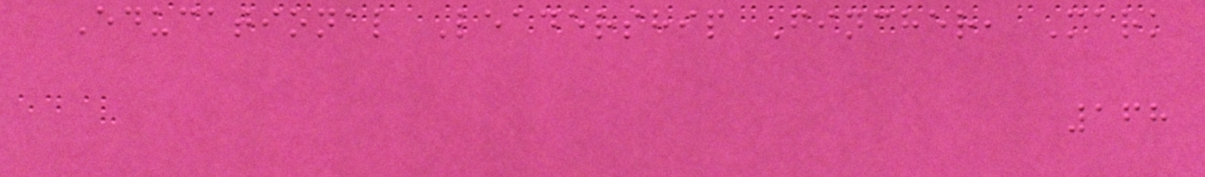Educational Leadership Fincher, Mark
168
